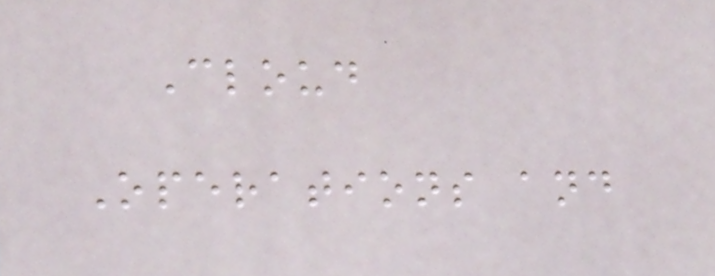Cloud
Operations and
